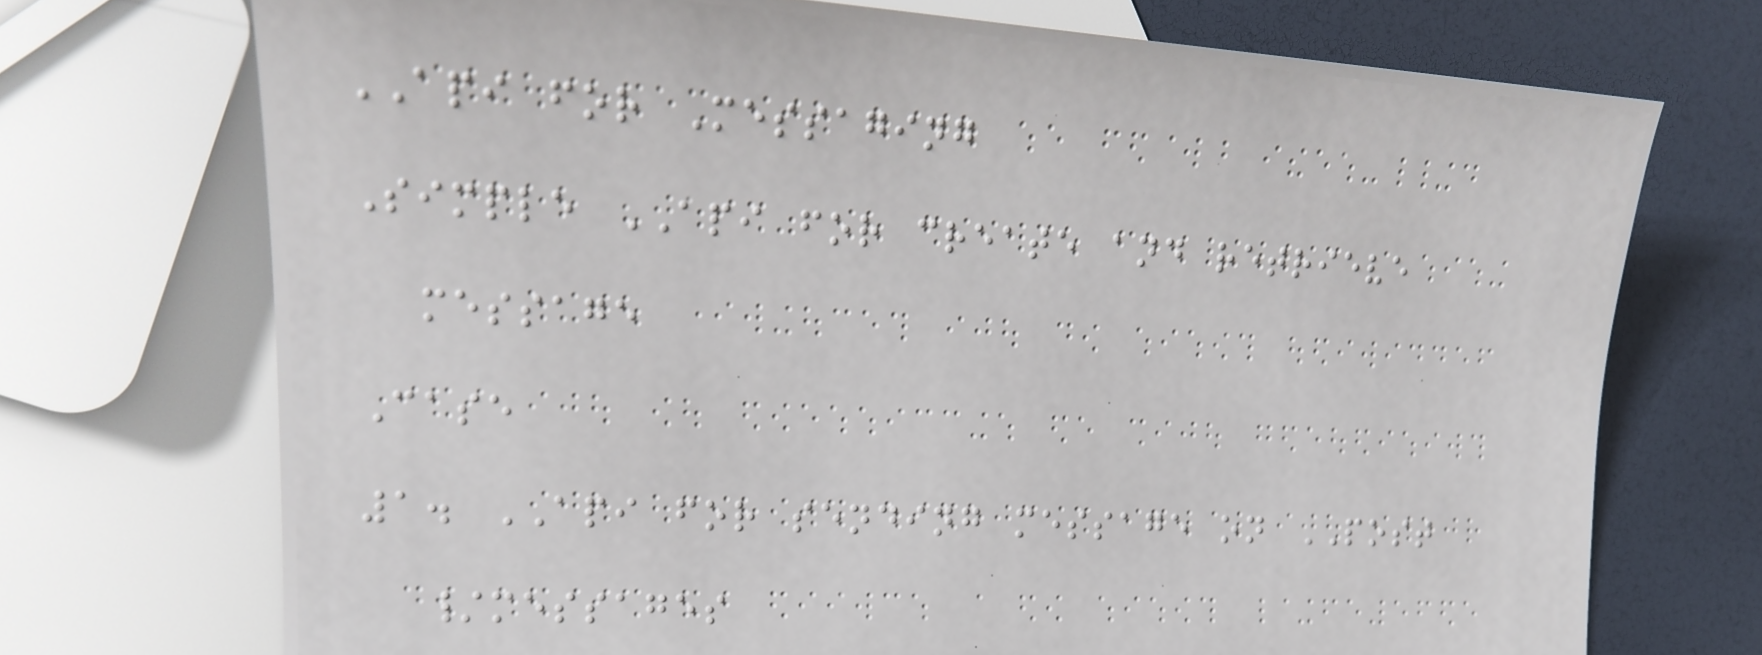API for Messaging
Simple API for create and retrieve
message
Case
1. API for sending message on POST
/messages
